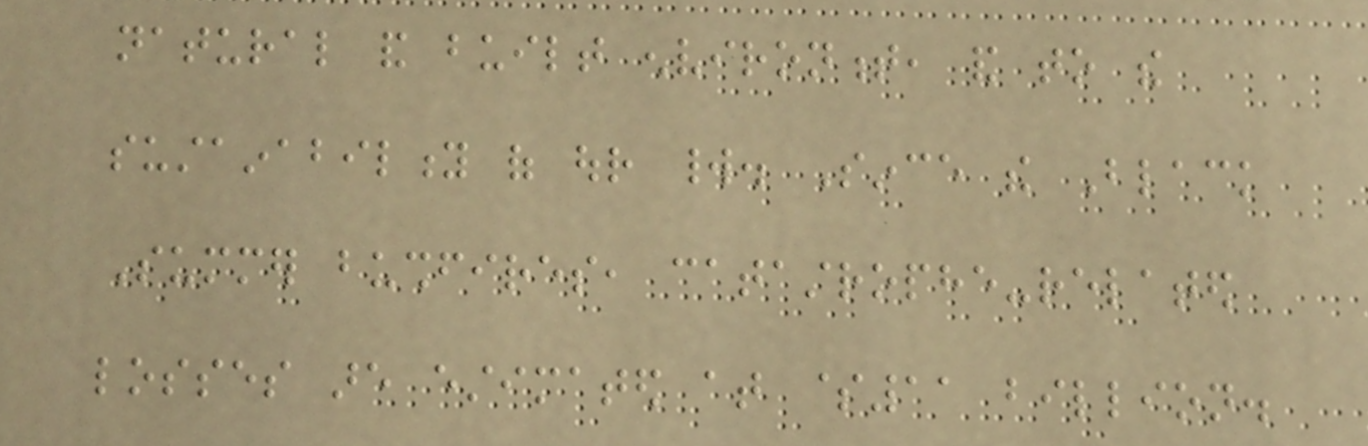natural and built environment, and to the
sustainability of our world. Since the Black
Summer bushfires, catastrophe-related
losses are estimated at $11 billion.
